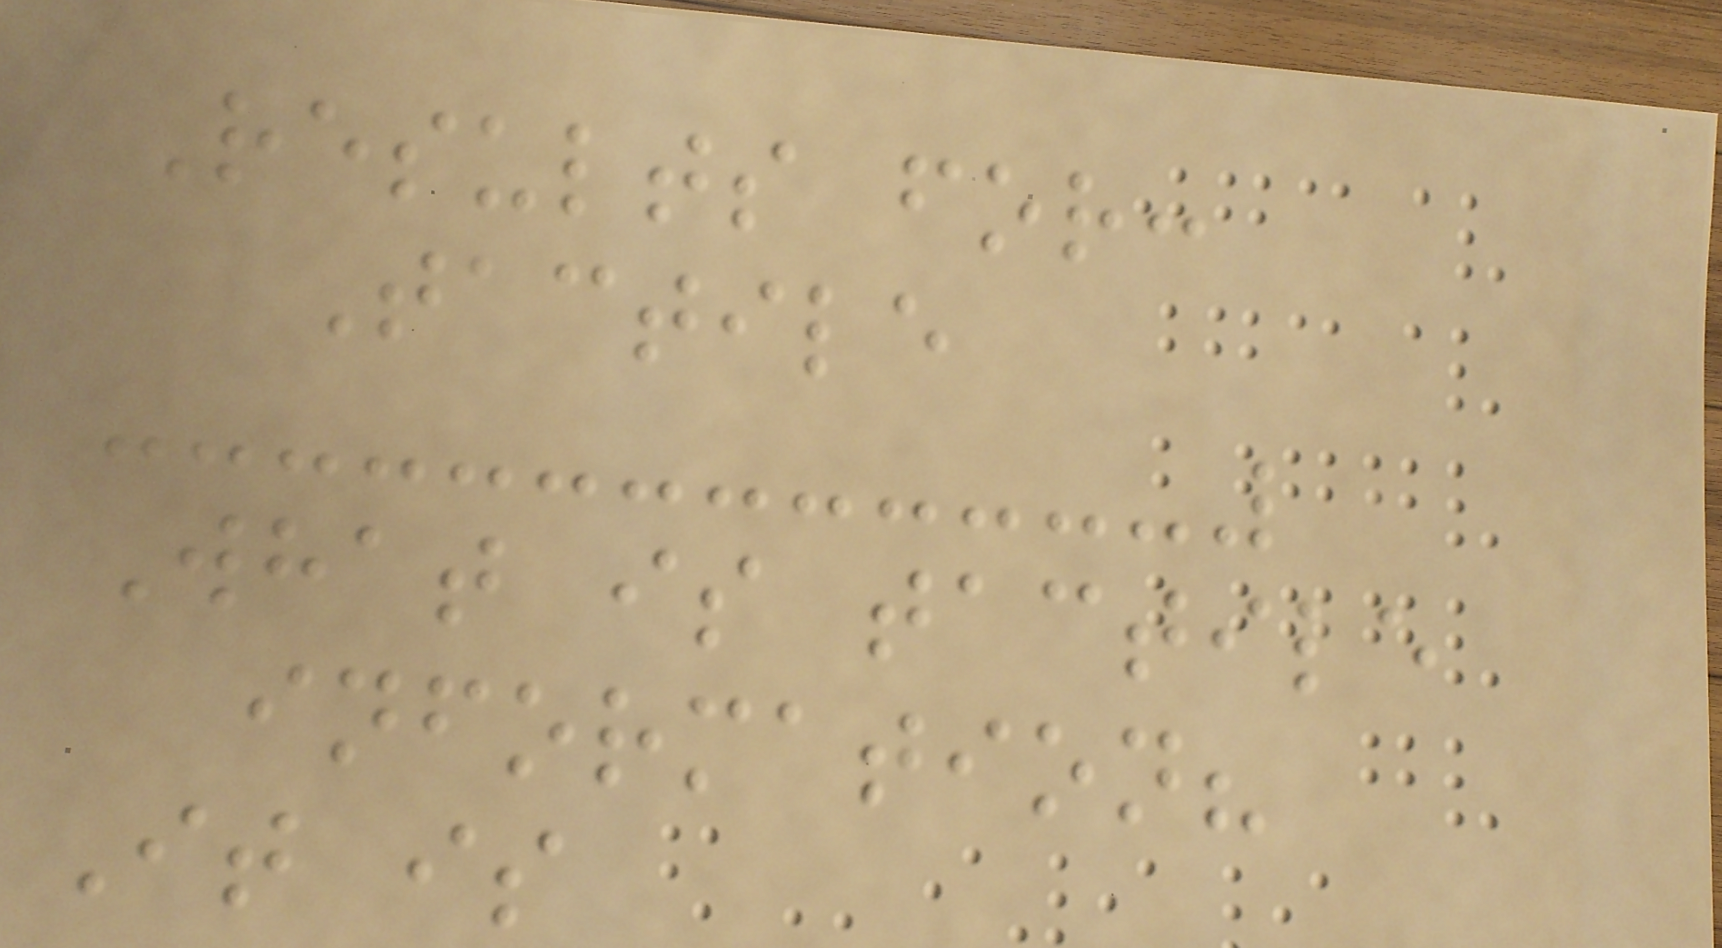Results for:
Tactile
What is tactile
information?
It is
